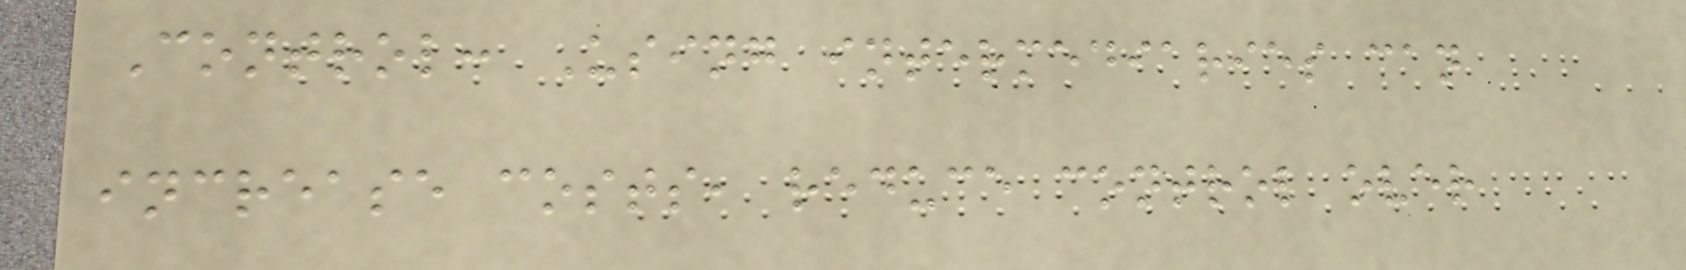Control: Using intermediaries can
increase costs, reduce control over
